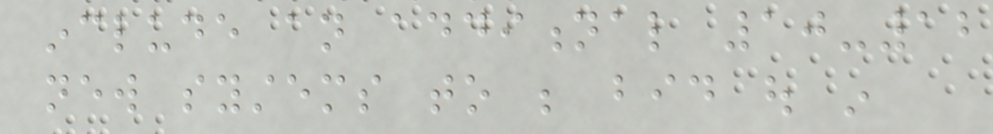include an additional 10-12
new systems to be bid out in
